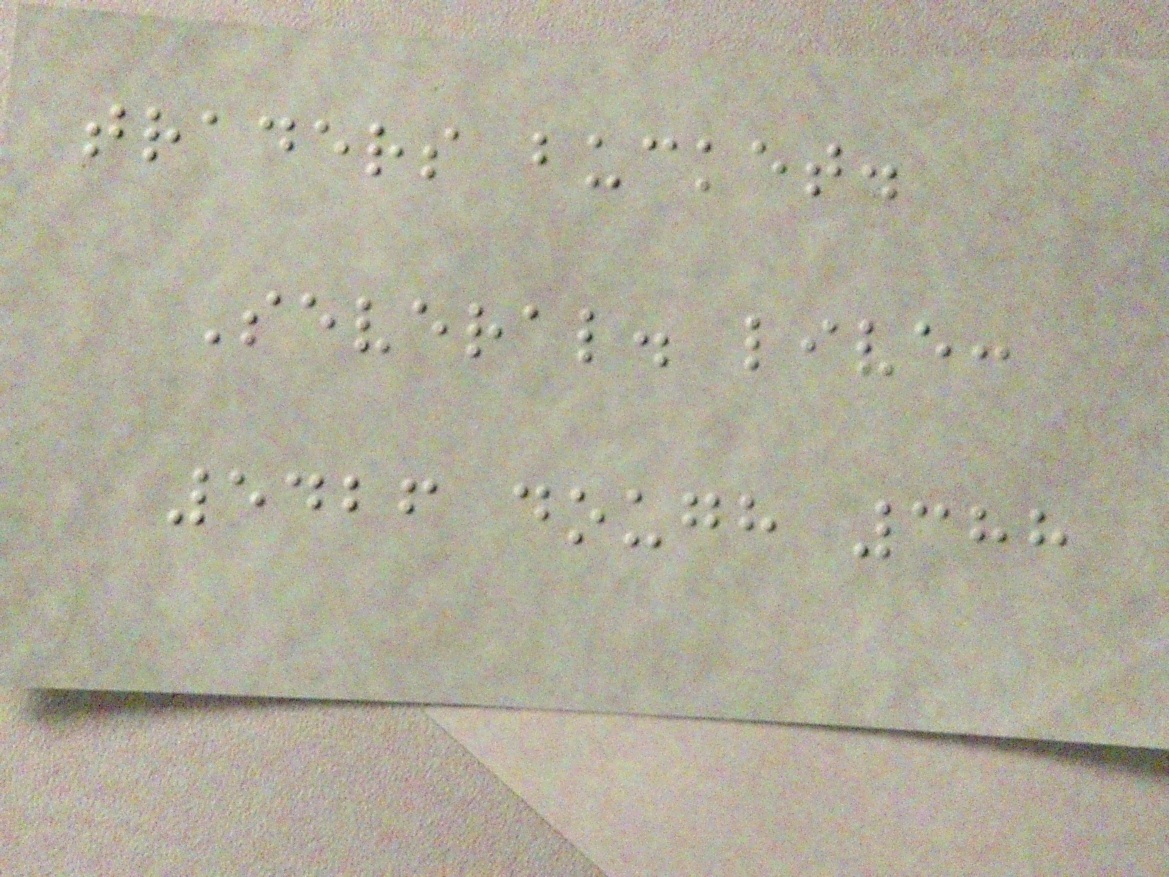traders bucket.
Several. live:
5426 dough 388
